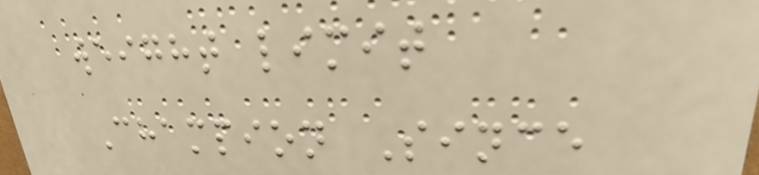weight limit
Champion Since
